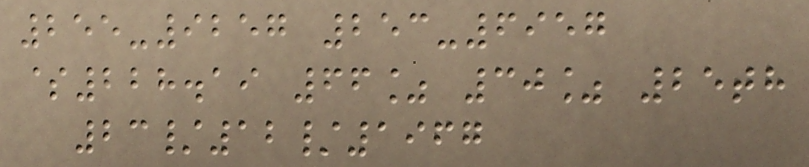255-9257 253-6957
$228.19 66% 30% 25th
23/12/1967
